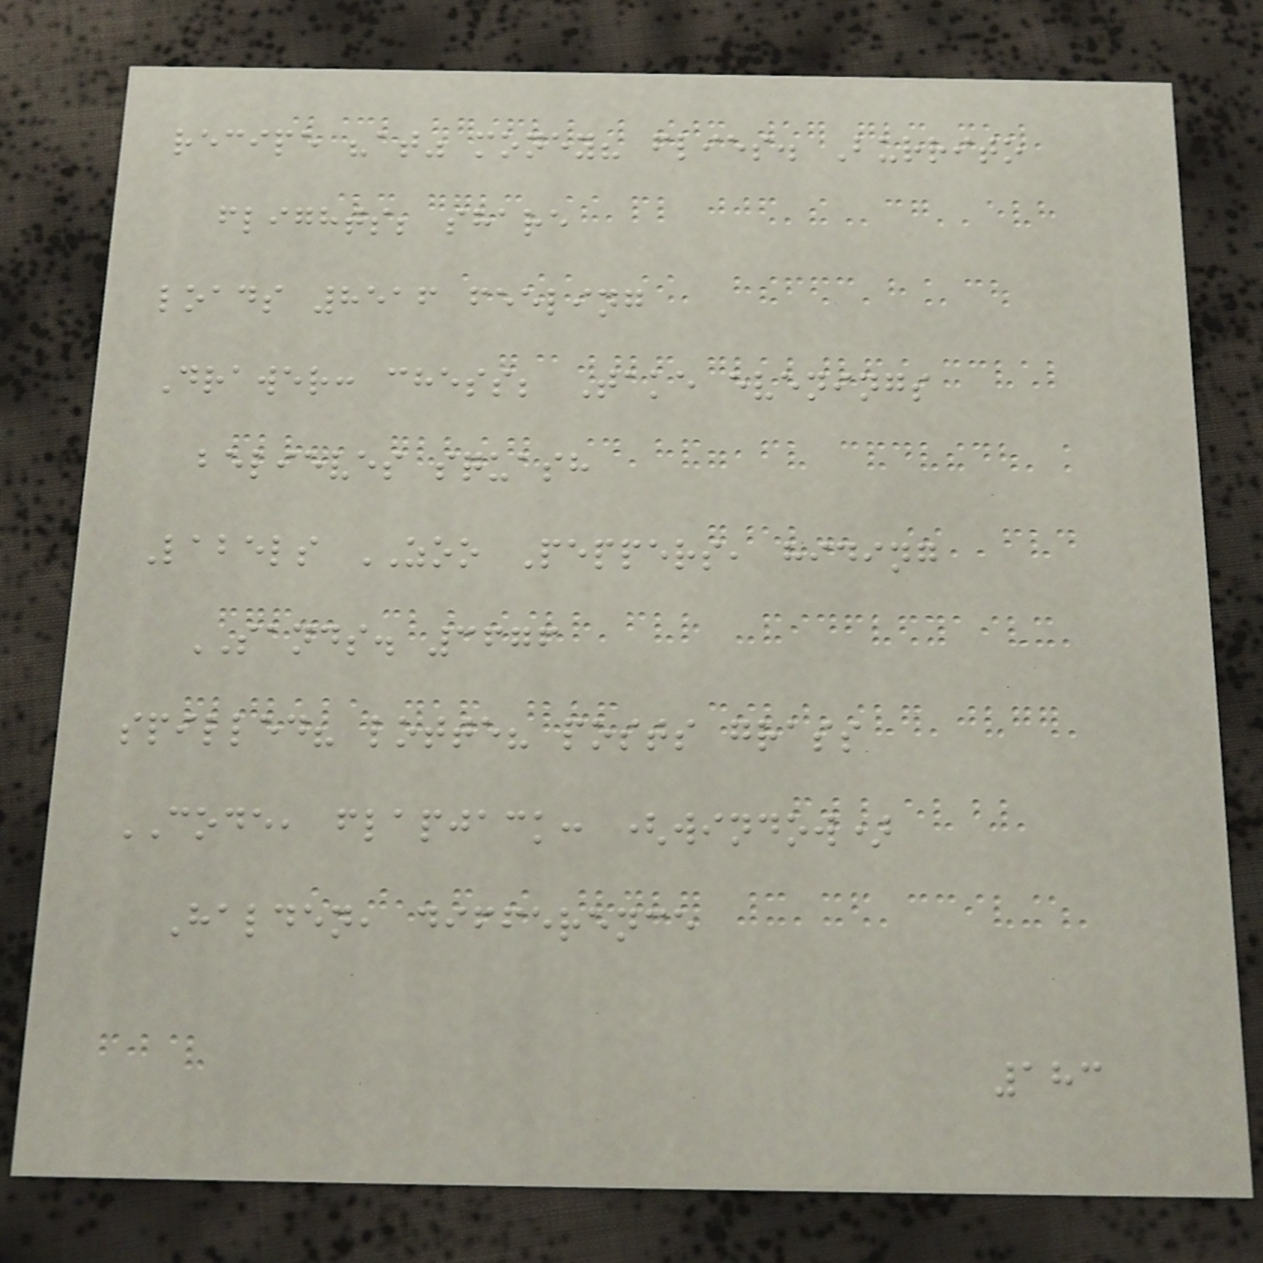recipe "at" money? flies. Burrito
flights; share
loads 8516 feeling
Drawer: chess; Take evenings
believes squash
Labels ZOO Peppers, hiding
SANDS. 3676
spilled? lotte? posts grass
CODE, flapjack: (window)
Halden, difference
183
